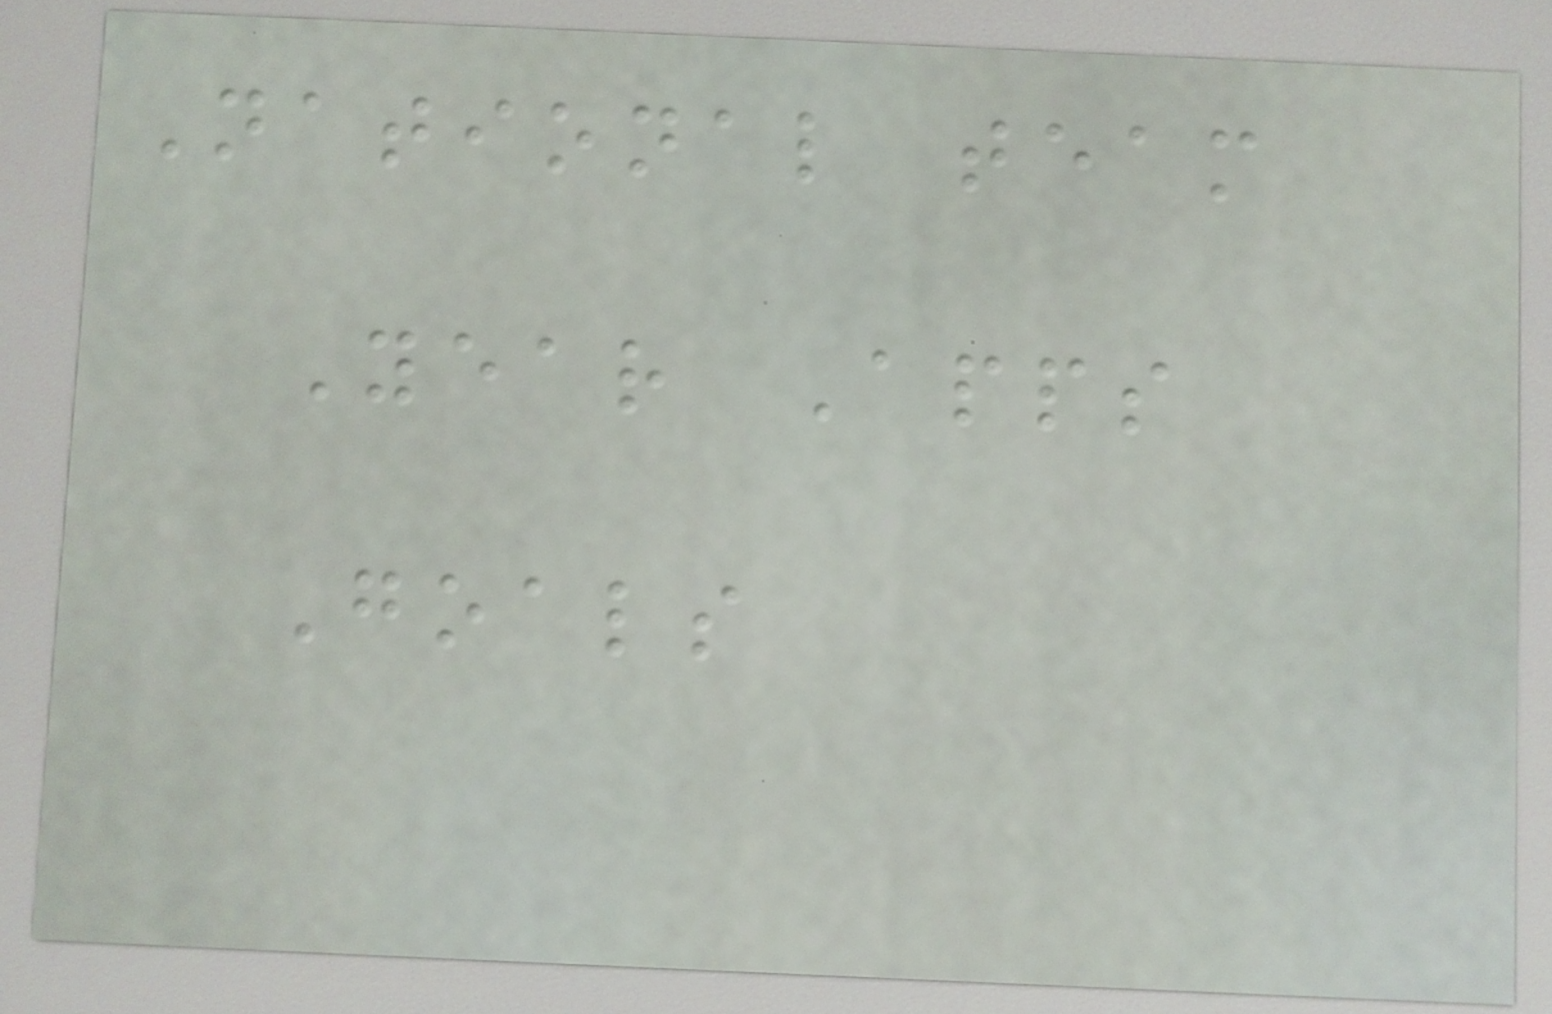National team
Year Apps
Goals
